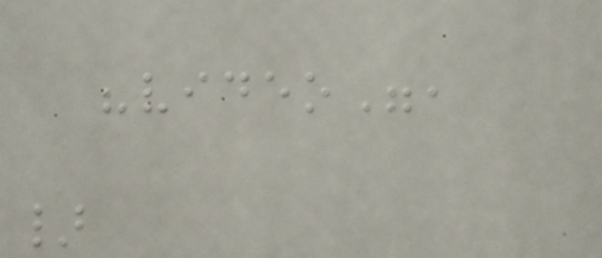"video",
}
